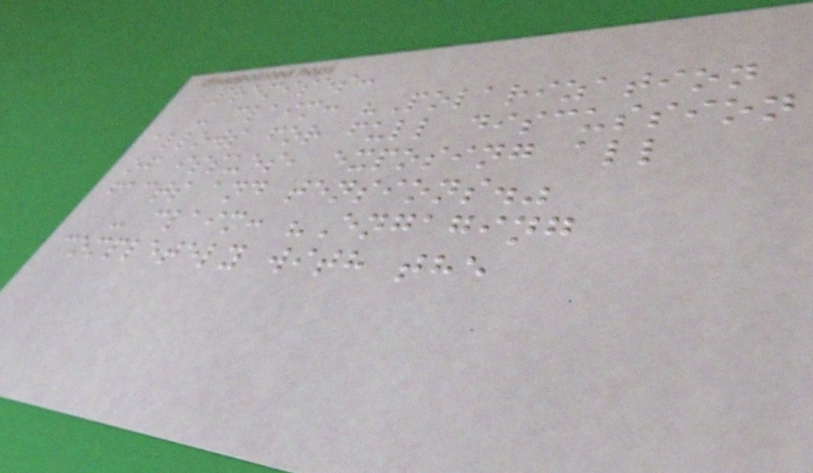premises:
- claim: "Polarization
allows for full discussion
of issues, exposing all
facts and tensions."
- claim: "Engaging
completely with the
